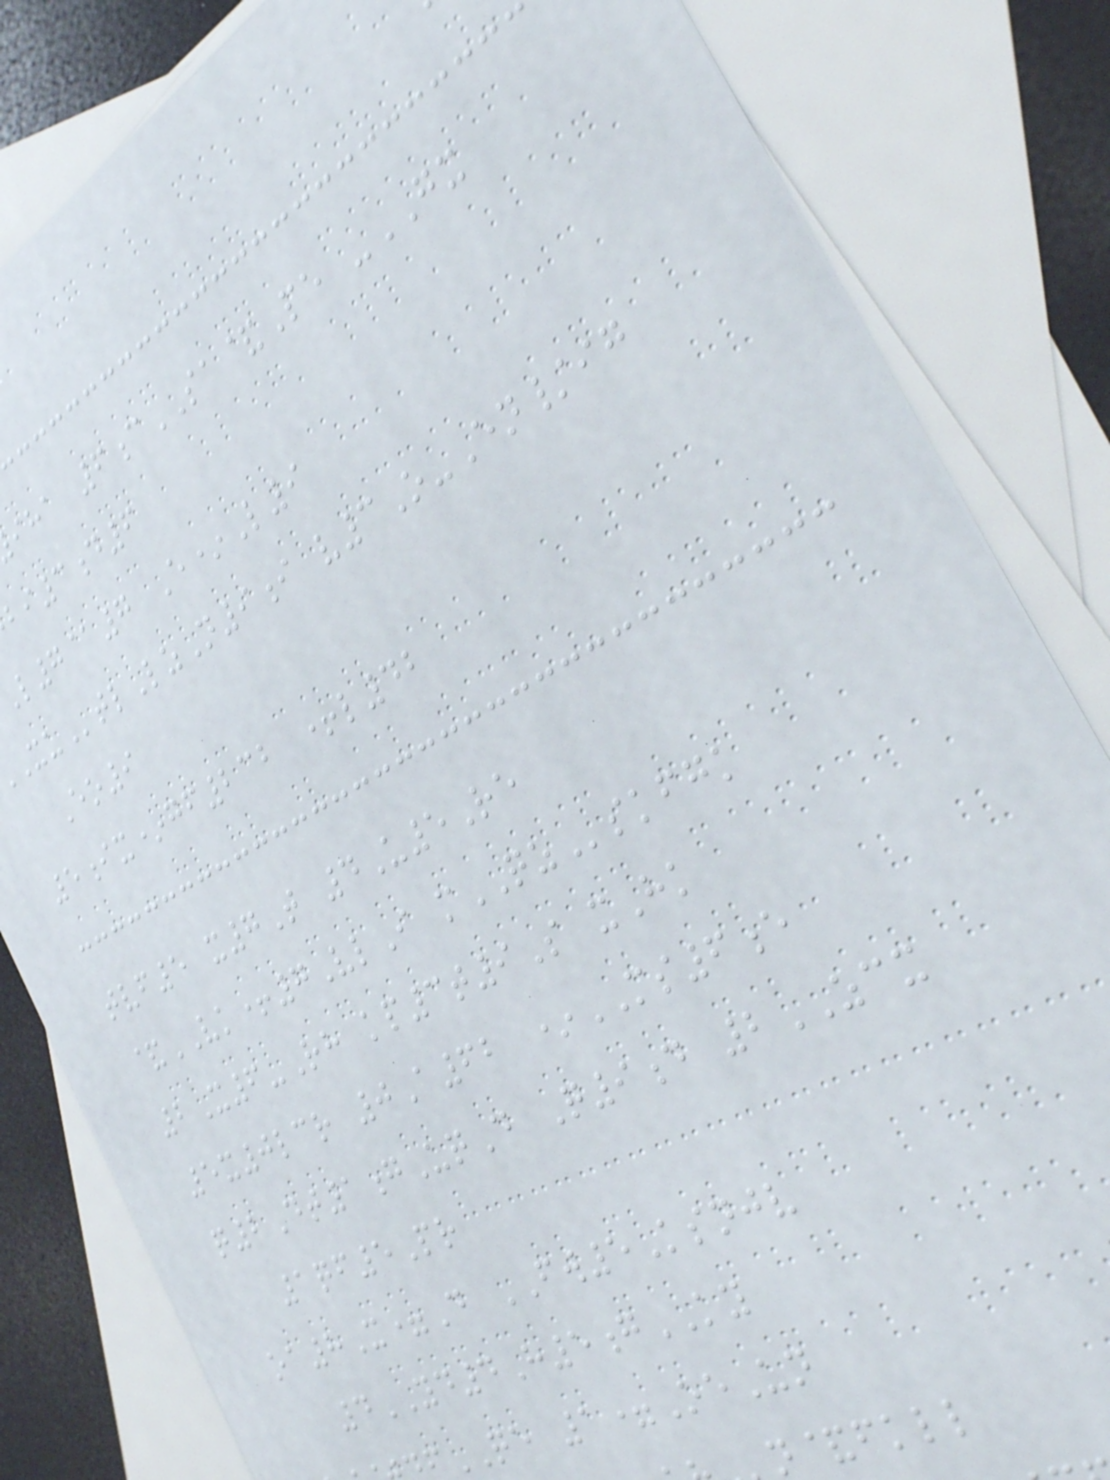iha 6cSA&Pe -GX
bi3d6
l7@7 E*L9
tlLzN9i v3O-En/ig
Eo9
5ix*gf232 +l42
tvf5 x7T 4U5Re
&VK+7VlI mQZskfgk
2X6-Rh kp3t9S xHk
5x0lcr 0A62 *MS6e
q2Dt1gUqD Q9d 2ZCX
1qf5Pr
oa8X=D FW5Ksnjv
4YD4H5gKY
QE 1=OeUn
n&fkll
